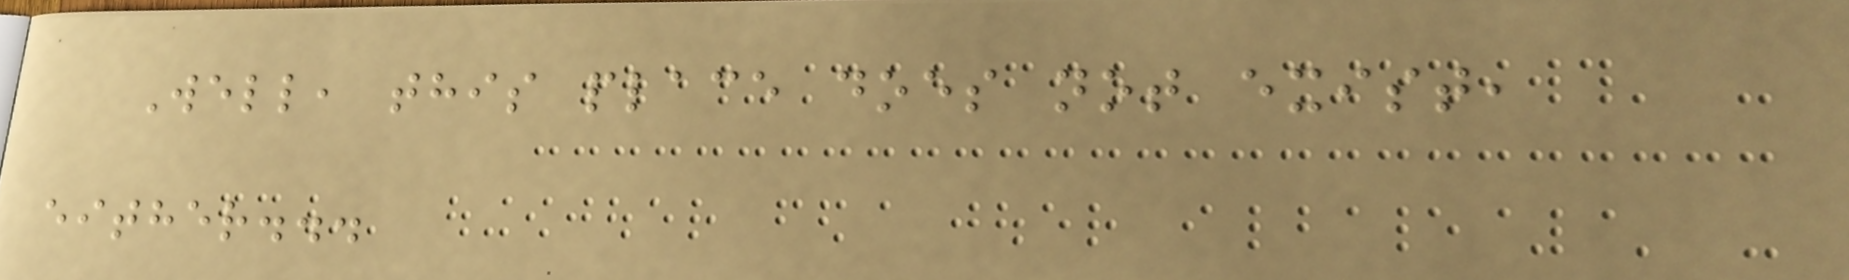Well, this place does not exist,
either...
